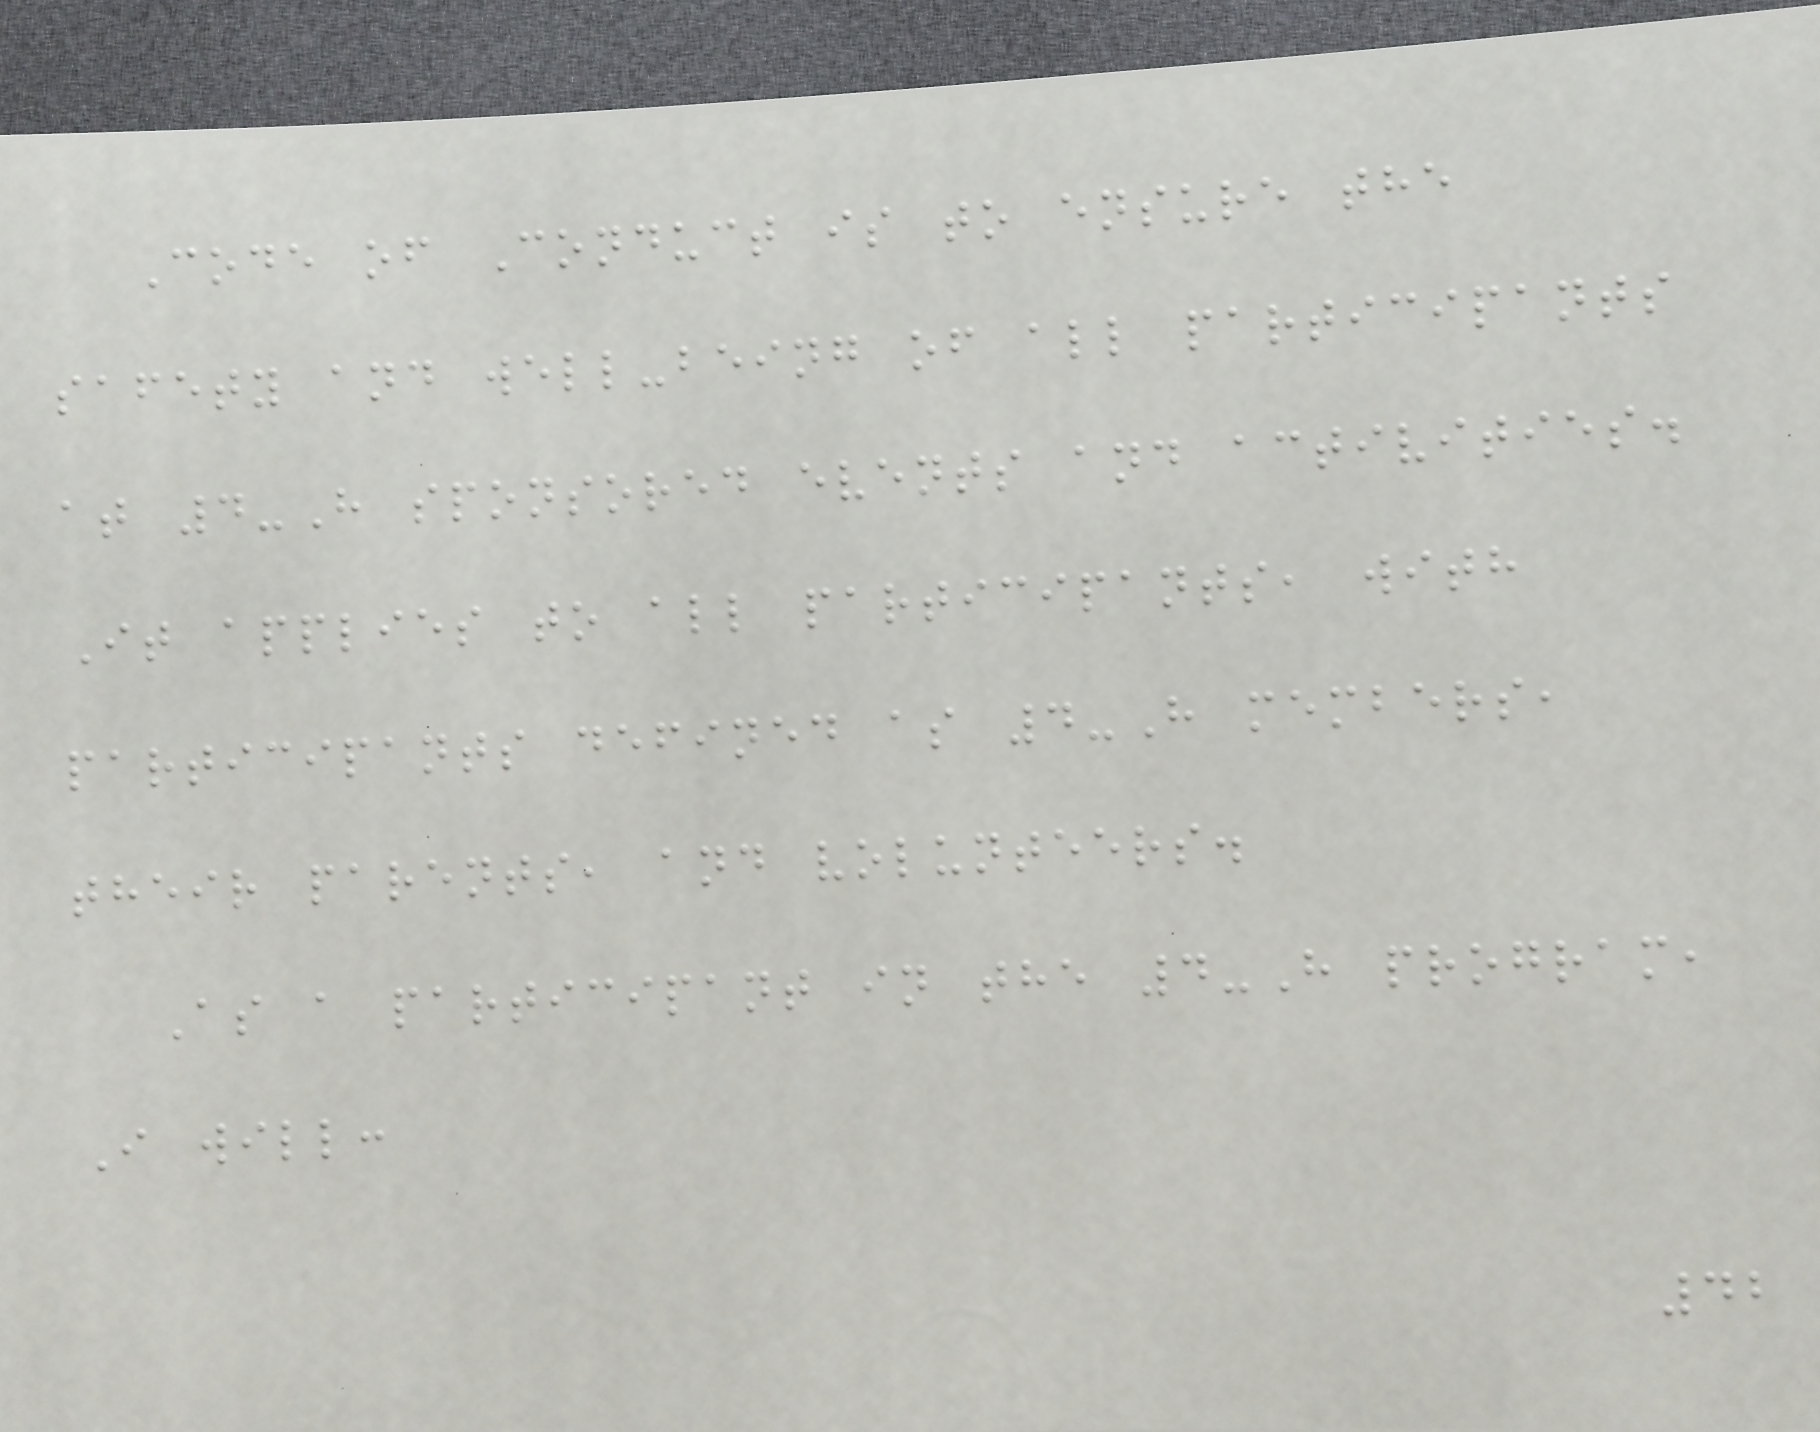Code of Conduct is to ensure the
safety and well-being of all participants
at 4-H sponsored events and activities.
It applies to all participants, with
participants defined as 4-H members,
their parents, and volunteers.
As a participant in the 4-H program,
I will:
42
